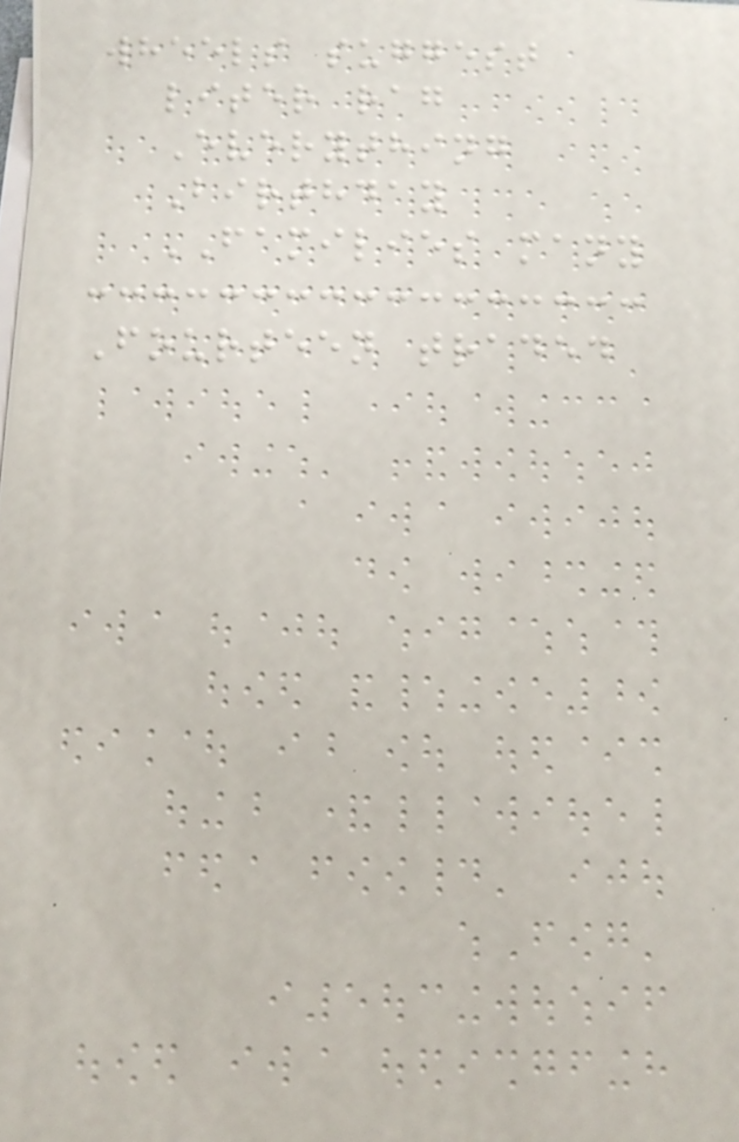wheels suggest
liter rag
Everything
Birthday
FAMILIES many
Fourteen traded
